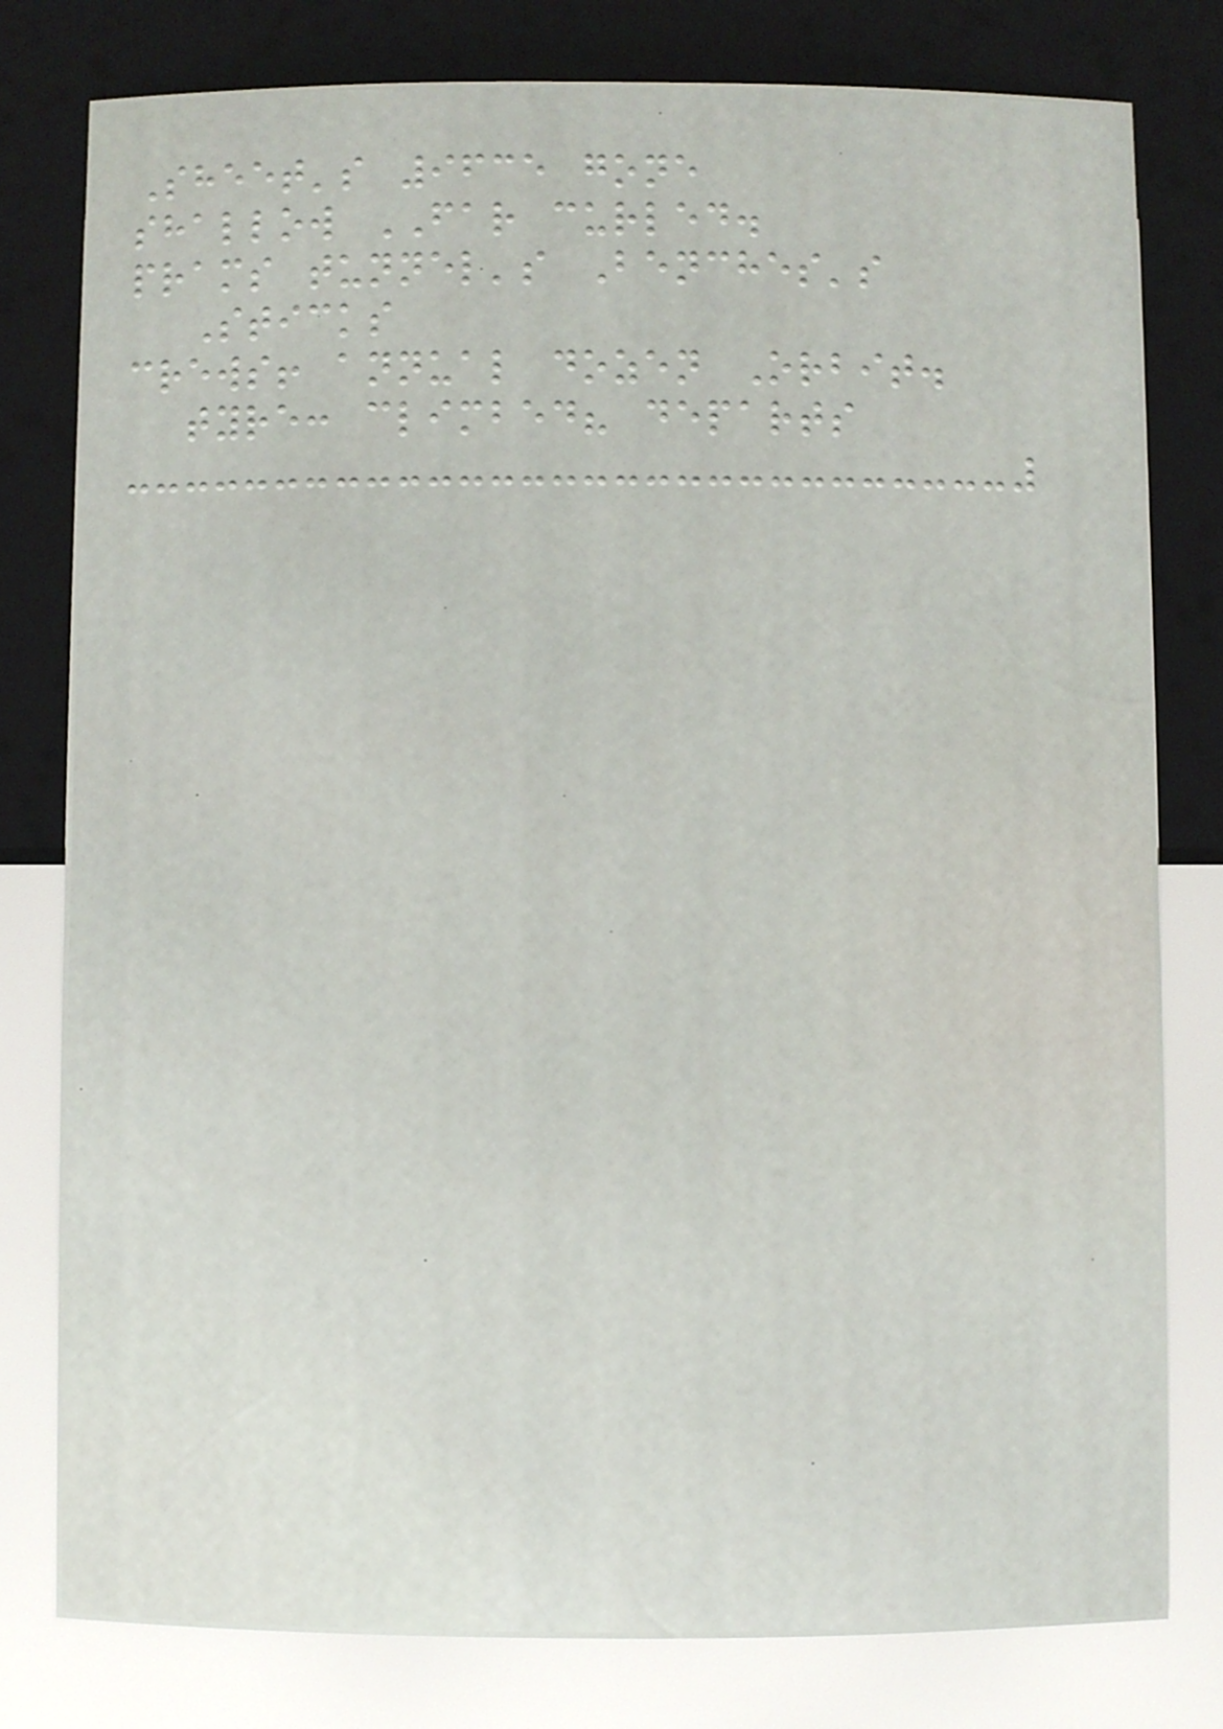Sheet's 9635 gone
shallow FAR curled.
prams tunnel's Benches's
Sticks
crews! annual dozen Orbit.
tyre: climbed? departs
